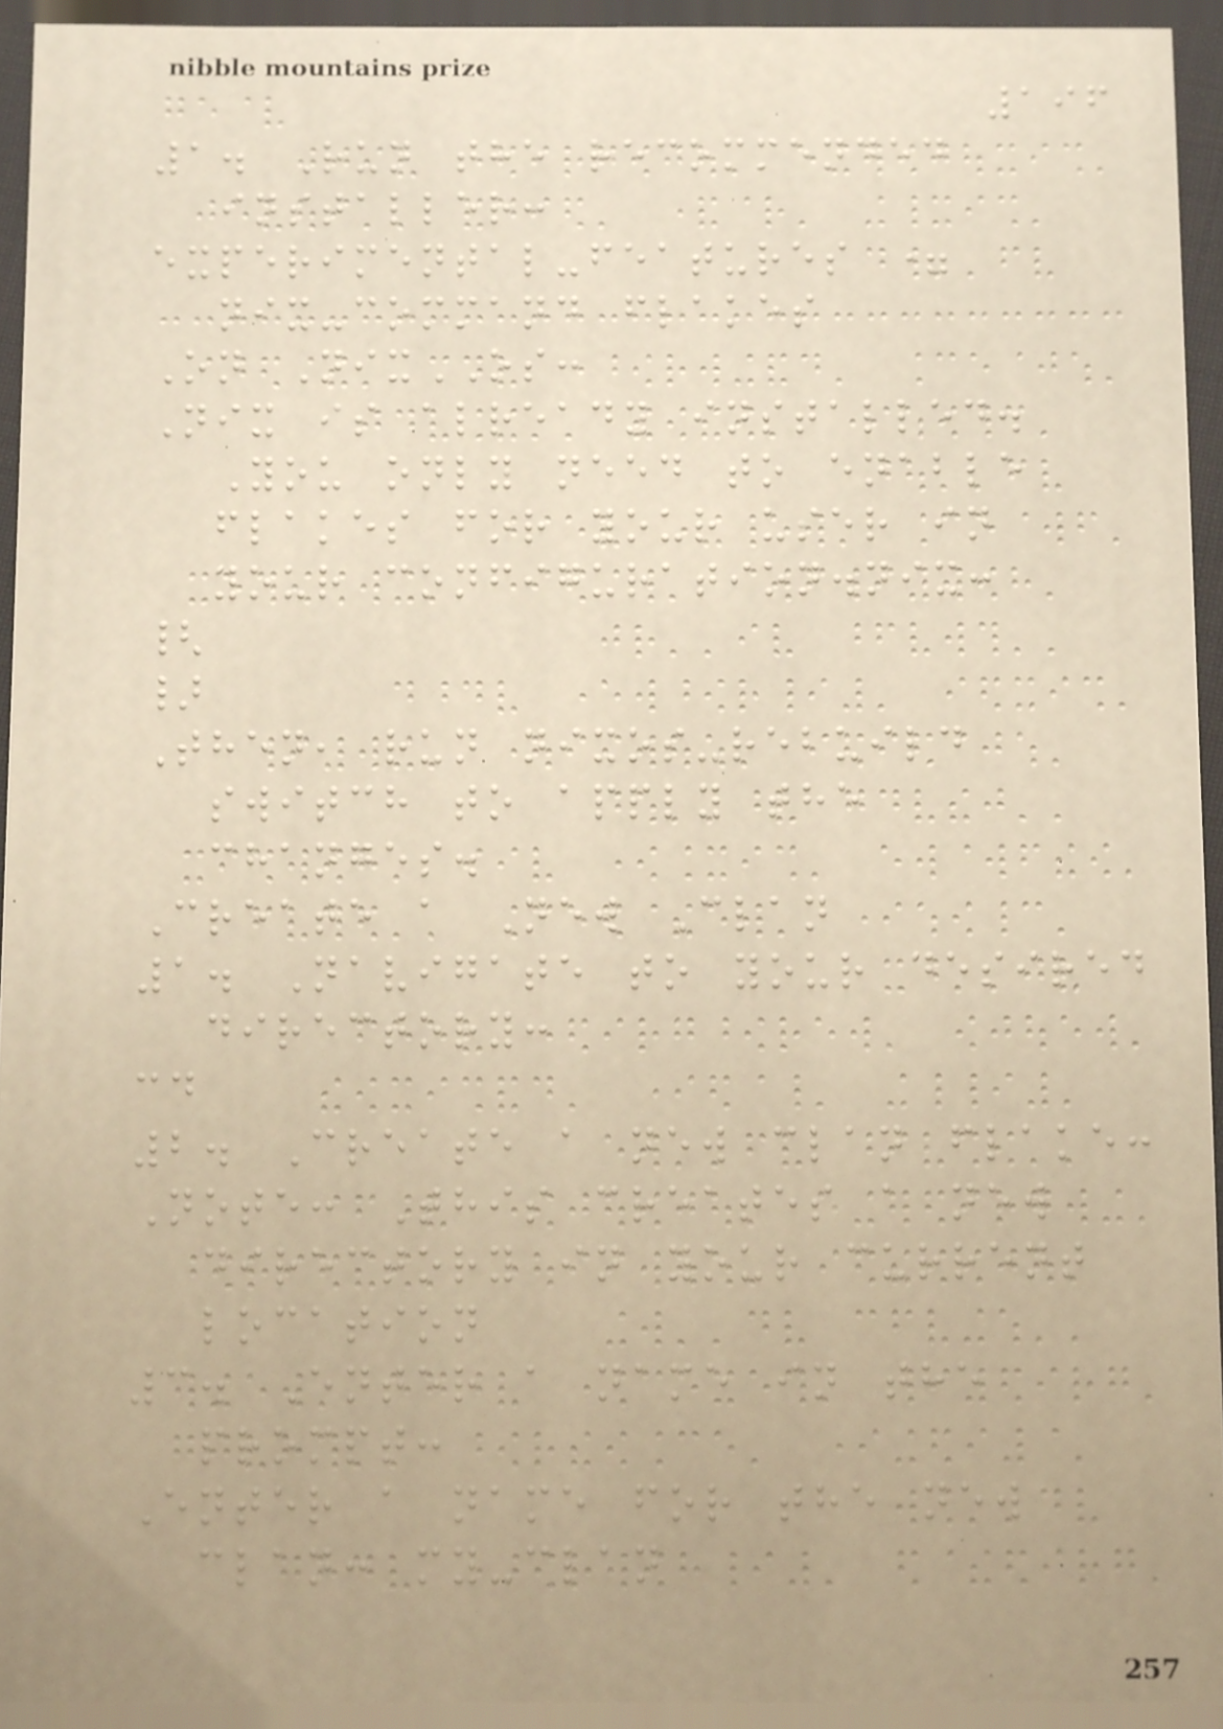196
1. Run the recommended
installer:
experimental-features =
nix-command flakes
On NixOS:
Nix is already installed.
You only need to enable
flakes for your user in
your configuration.nix:
{
}
Then, run nixos-rebuild
switch to apply the
changes.
Create a New Clan
1. Navigate to your desired
directory:
cd
2. Create a new clan flake:
Note: This creates a new
directory in your current
location
3. Enter a name in the
prompt:
Enter a name for the new
clan: my-clan
